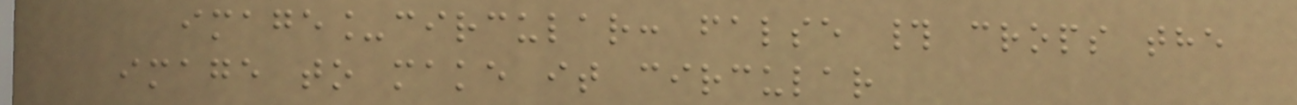image_circular: false # crops the
image to make it circular
